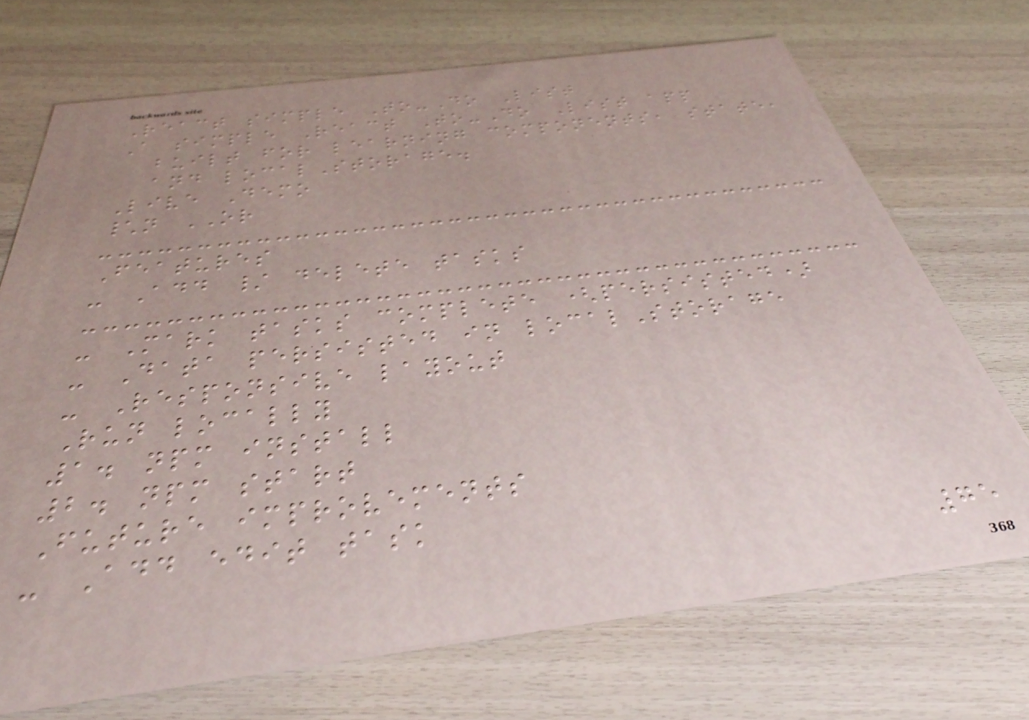React simple To-Do List
A simple React To-Do List app
built for learning components, state,
and localStorage.
Live Demo
\n OR
Features
- Add / delete tasks
- Mark tasks complete (persisted)
- Data persisted in localStorage
- Responsive layout
Run locally
1. npm install
2. npm start
Future improvements
- Add edit task
75
